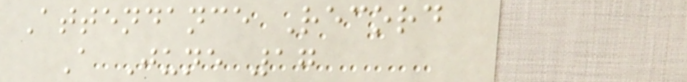Attendance Record
A June 17
